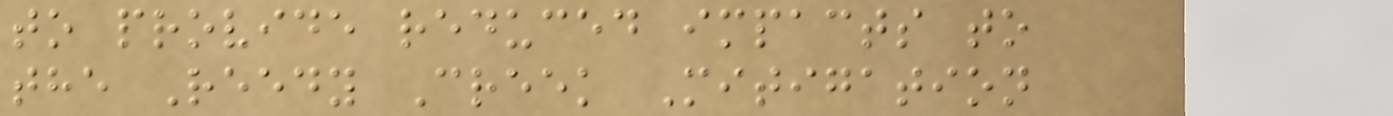to provide reduced impacts to
the Reedy Creek Mitigation
